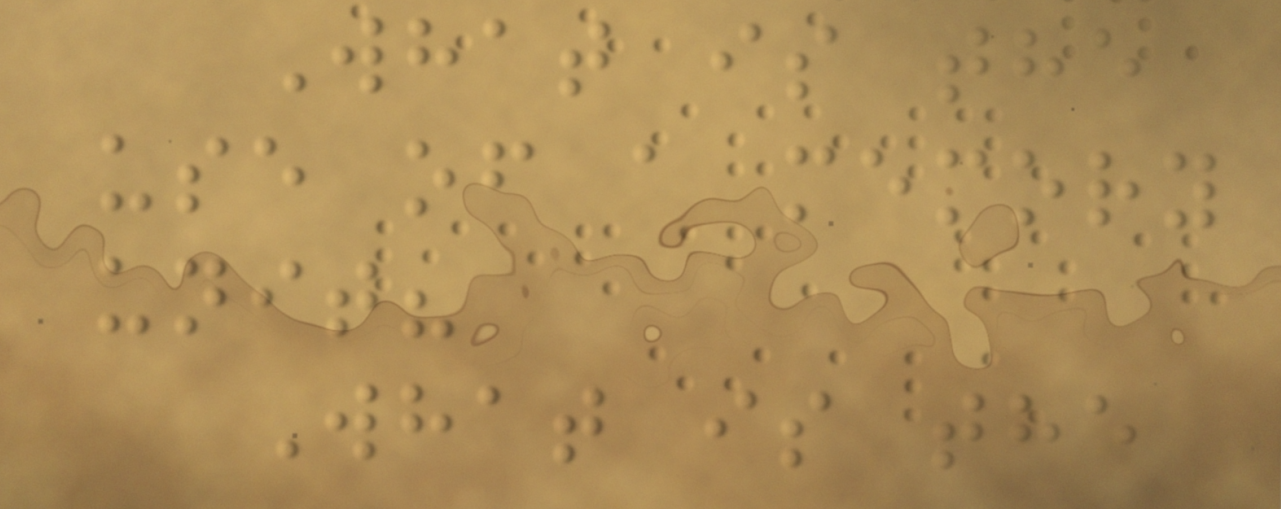What is the
use of a memory
unit?
What is the
